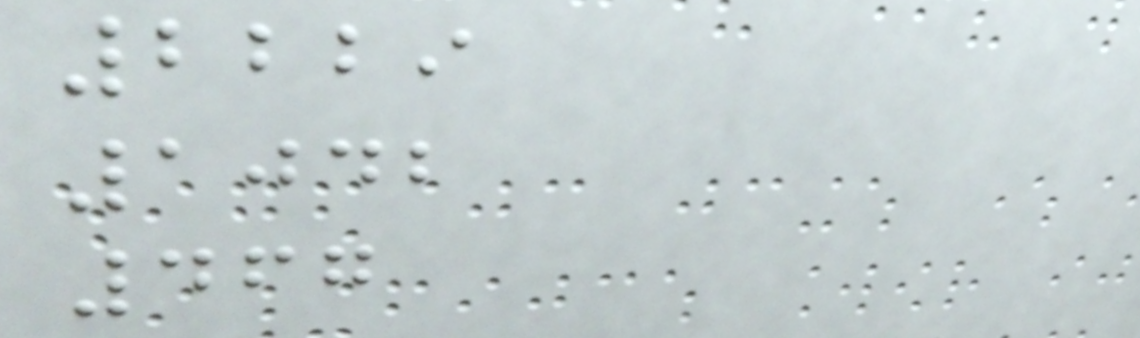2229
1042
467
